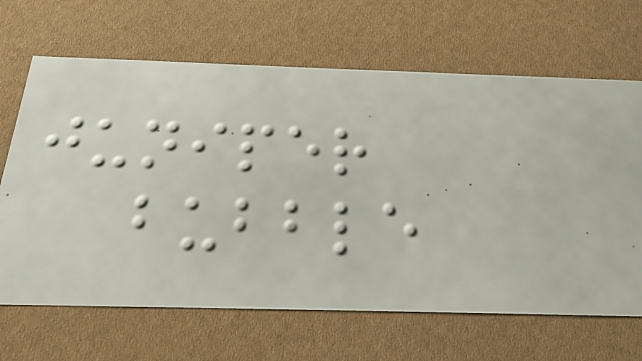juniper
bubble
